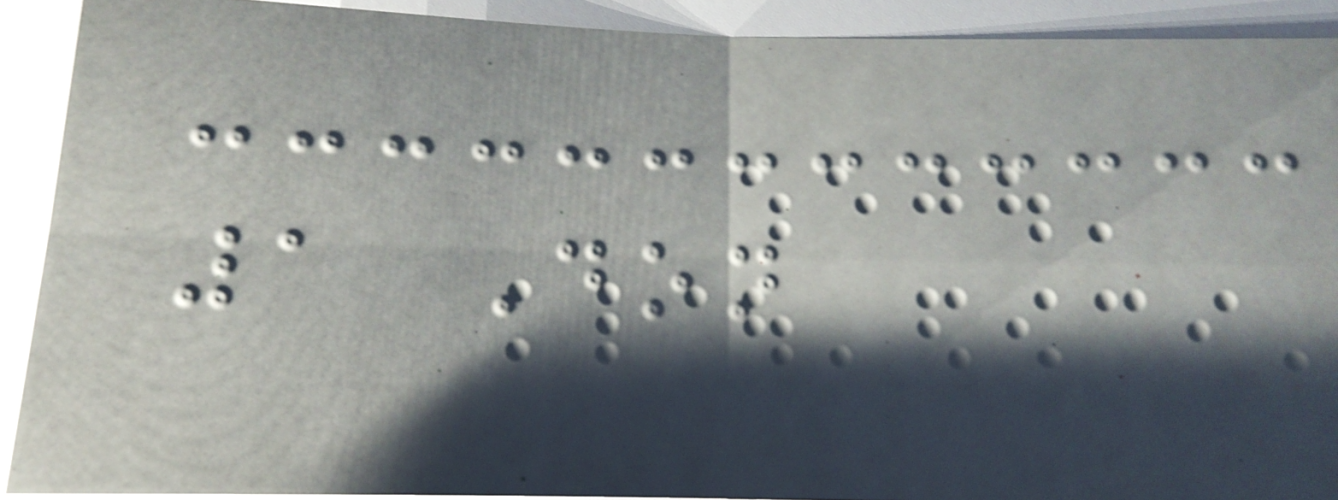1 Don
